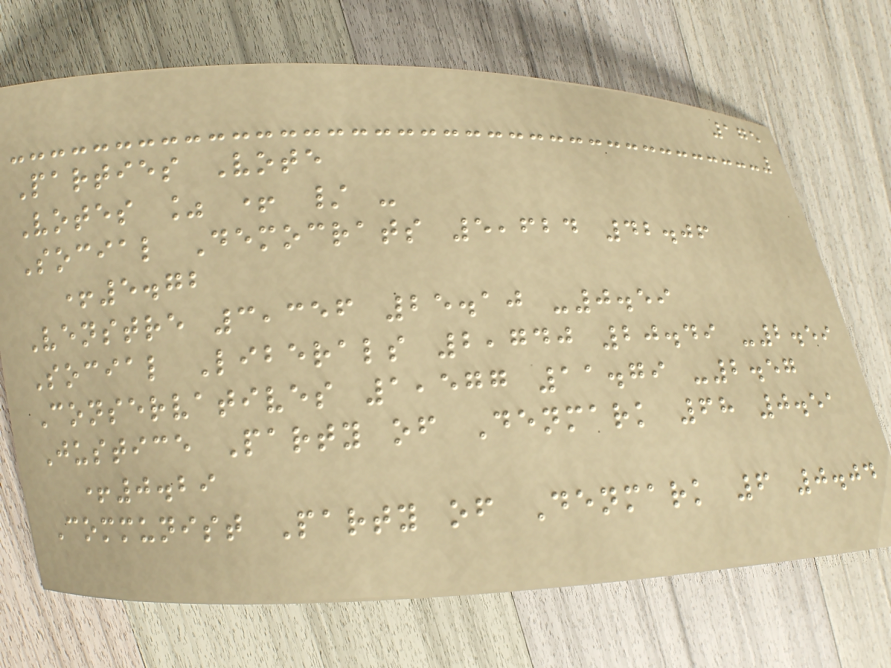175
Parties Vote
Votes % + / -
Social Democrats 5,624 42.06
+5.72
Venstre 3,356 25.10 -0.59
Social Liberals 2,740 20.49 -2.59
Conservatives 1,577 11.79 -2.57
Justice Party of Denmark 68 0.51
+0.29
Communist Party of Denmark 6 0.04
